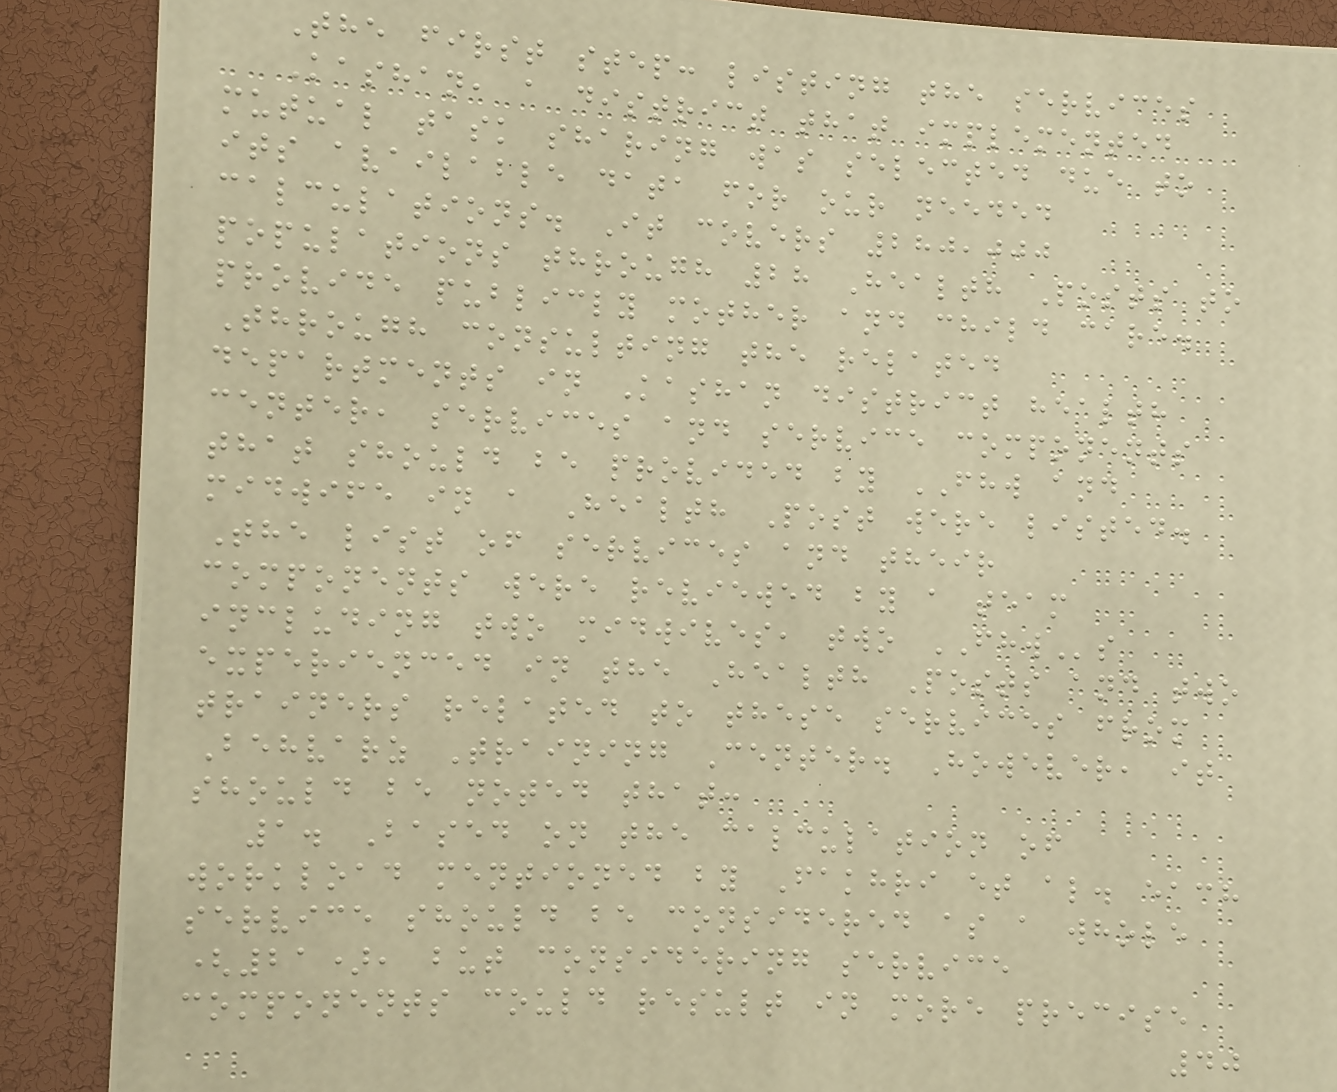The first step: listing the services
Kashan, a district that implemented
mutual task sharing was selected due to
its available data for our needed
calculations. It covers 280,000
populations through 28 Health Posts to
provide publicly mother and child care.
Through consulting the related
departments in Kashan district health
center, services and service components
that should be provided by FHW and
midwife in a Health Post were listed.
The list of services and their
components were reviewed by a team
including two midwives, two FHWs
experienced in the Health Posts and two
trainers related to these services from
Behvarz Training Center. However, it
should be noted that:
1. Based on the calculation of
workload mentioned by Fakhri et al. each
service should be considered as a whole
(21), but considering service
components could result in more precise
40
